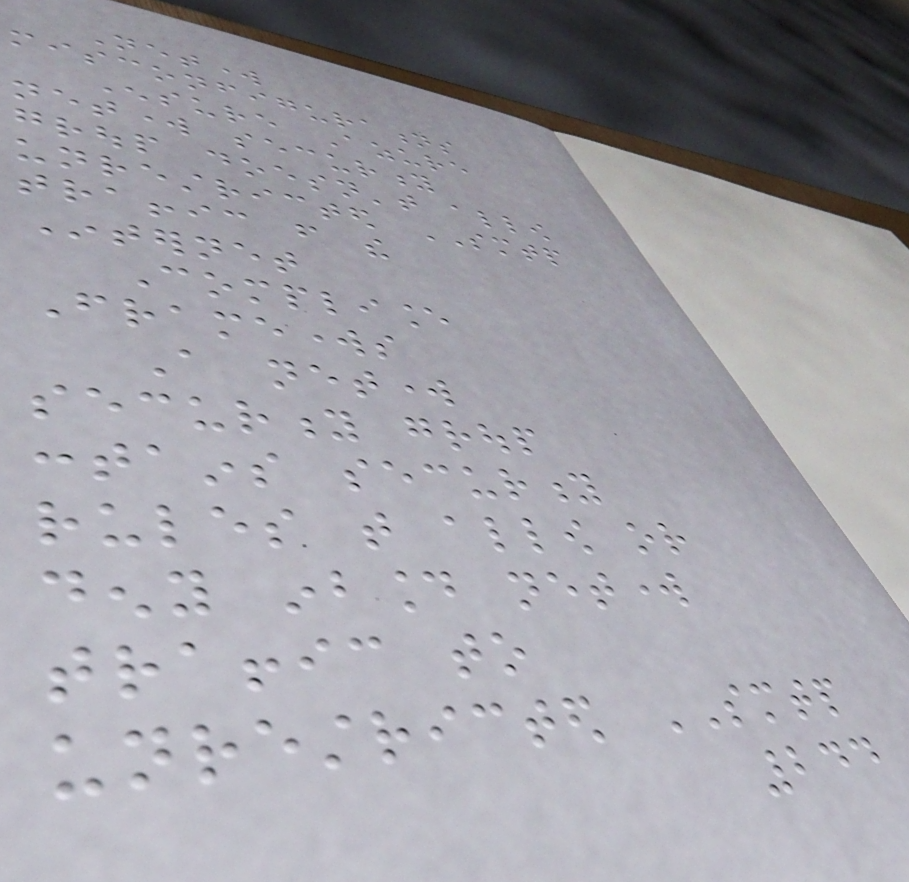Network
misconfigurations
Ensure Azure
network security
group doesn't allow
unrestricted SMTP
traffic from the
Internet
Compliance
Frameworks
A network
security group
contains security
rules that allow or
deny inbound network
traffic to
unrestricted SMTP
244
